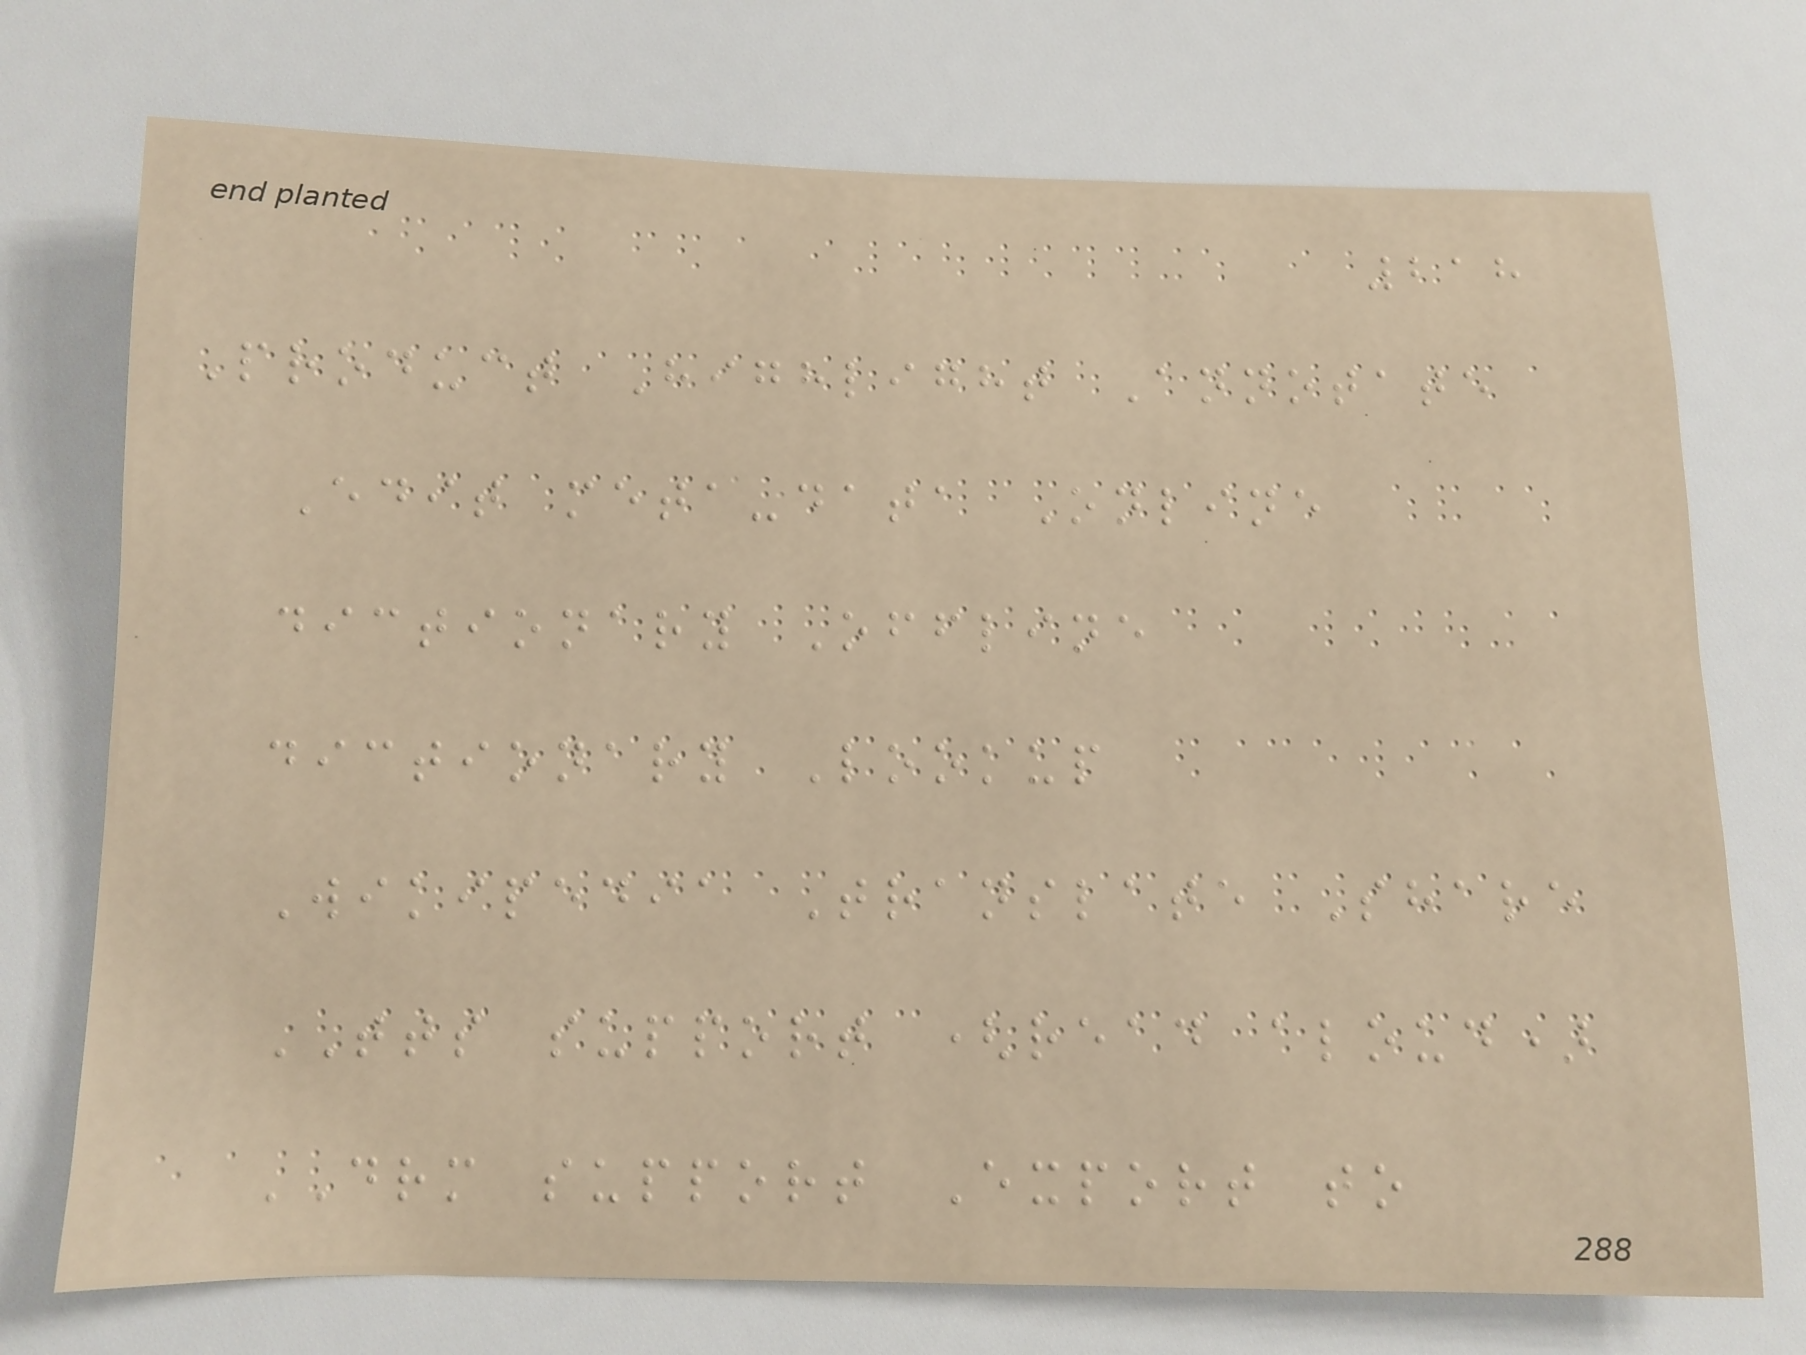218
Product Highlight Annotate
Edit meta-data Online
dictionary Offline
dictionary Lookup
Wikipedia Translate Share
TTS support (read aloud)
DRM support Export to
